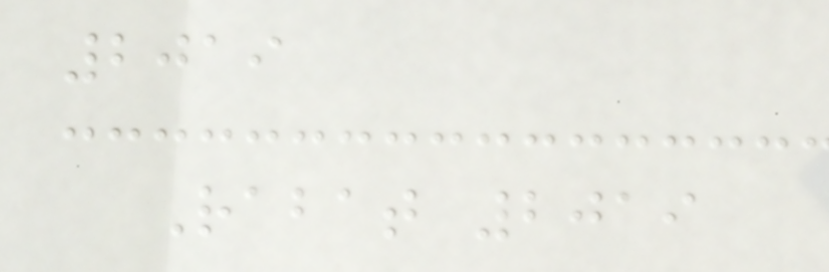2019
Rabat 2019
